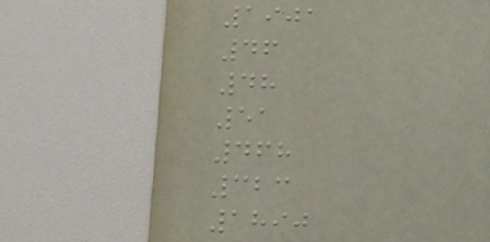1901
46
48
51
468
323
1890
